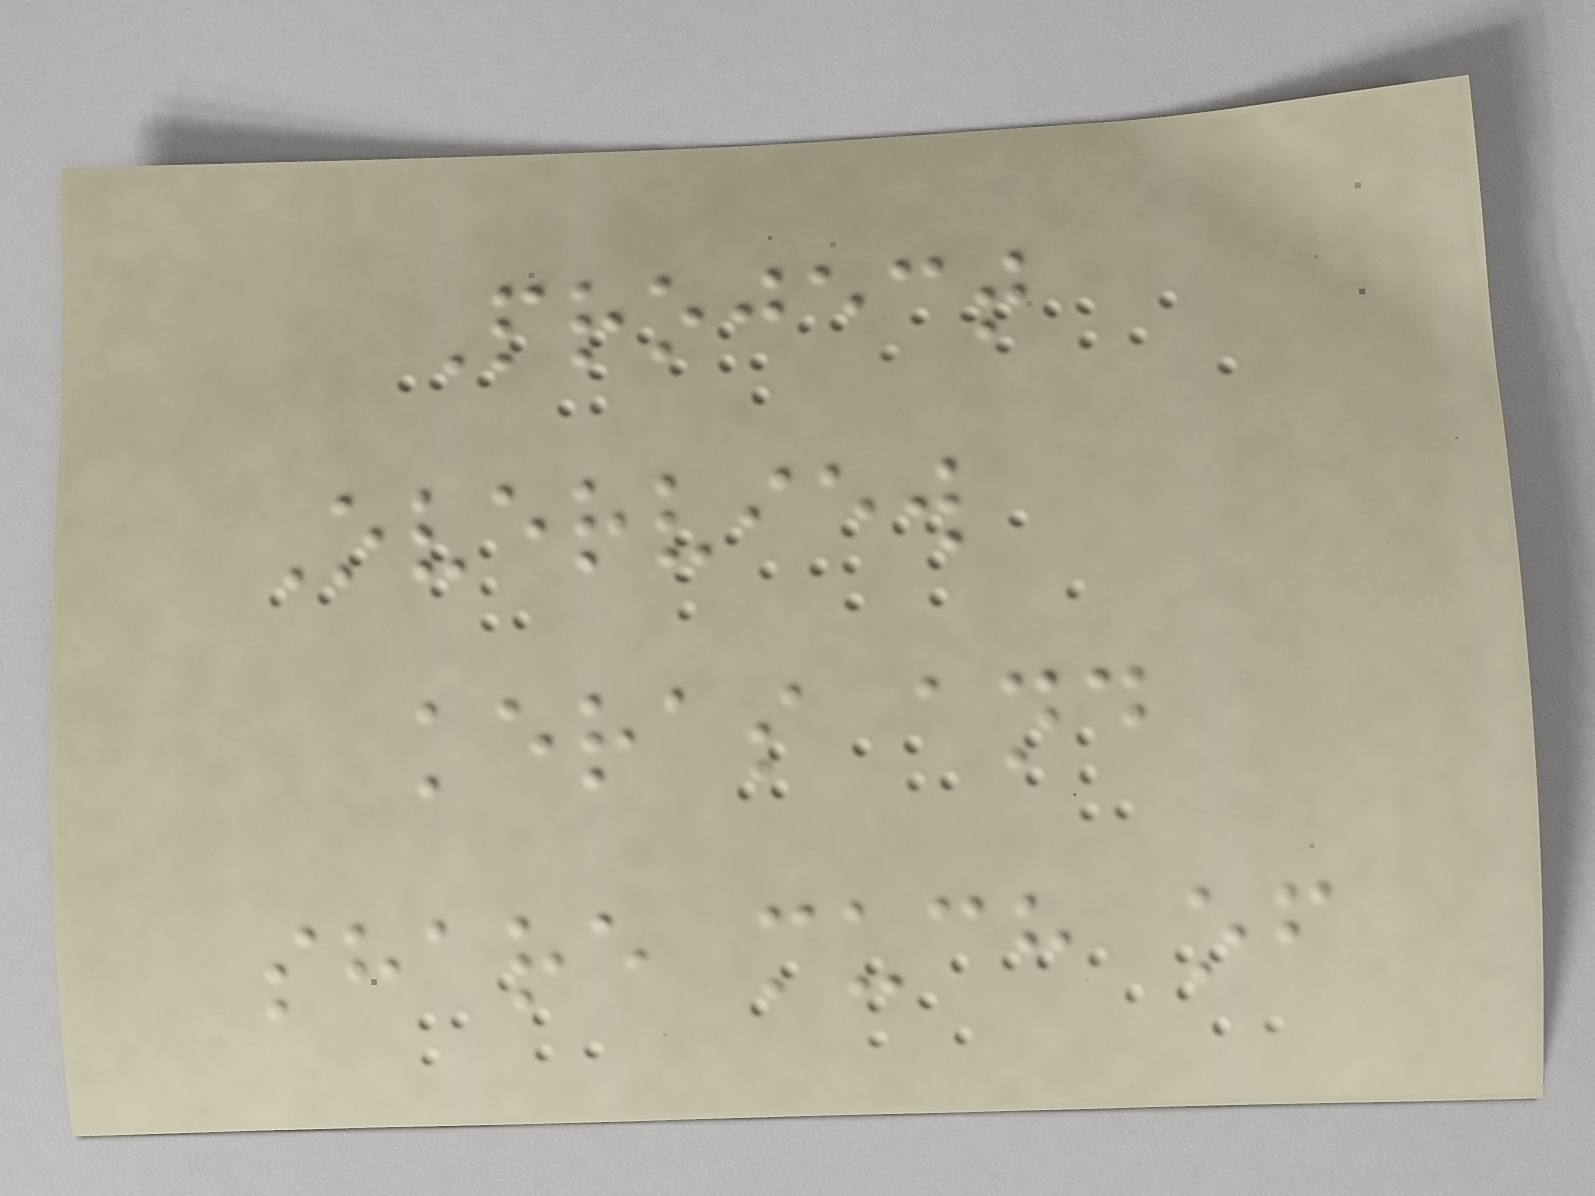Project
Overview
keras and
share much of
